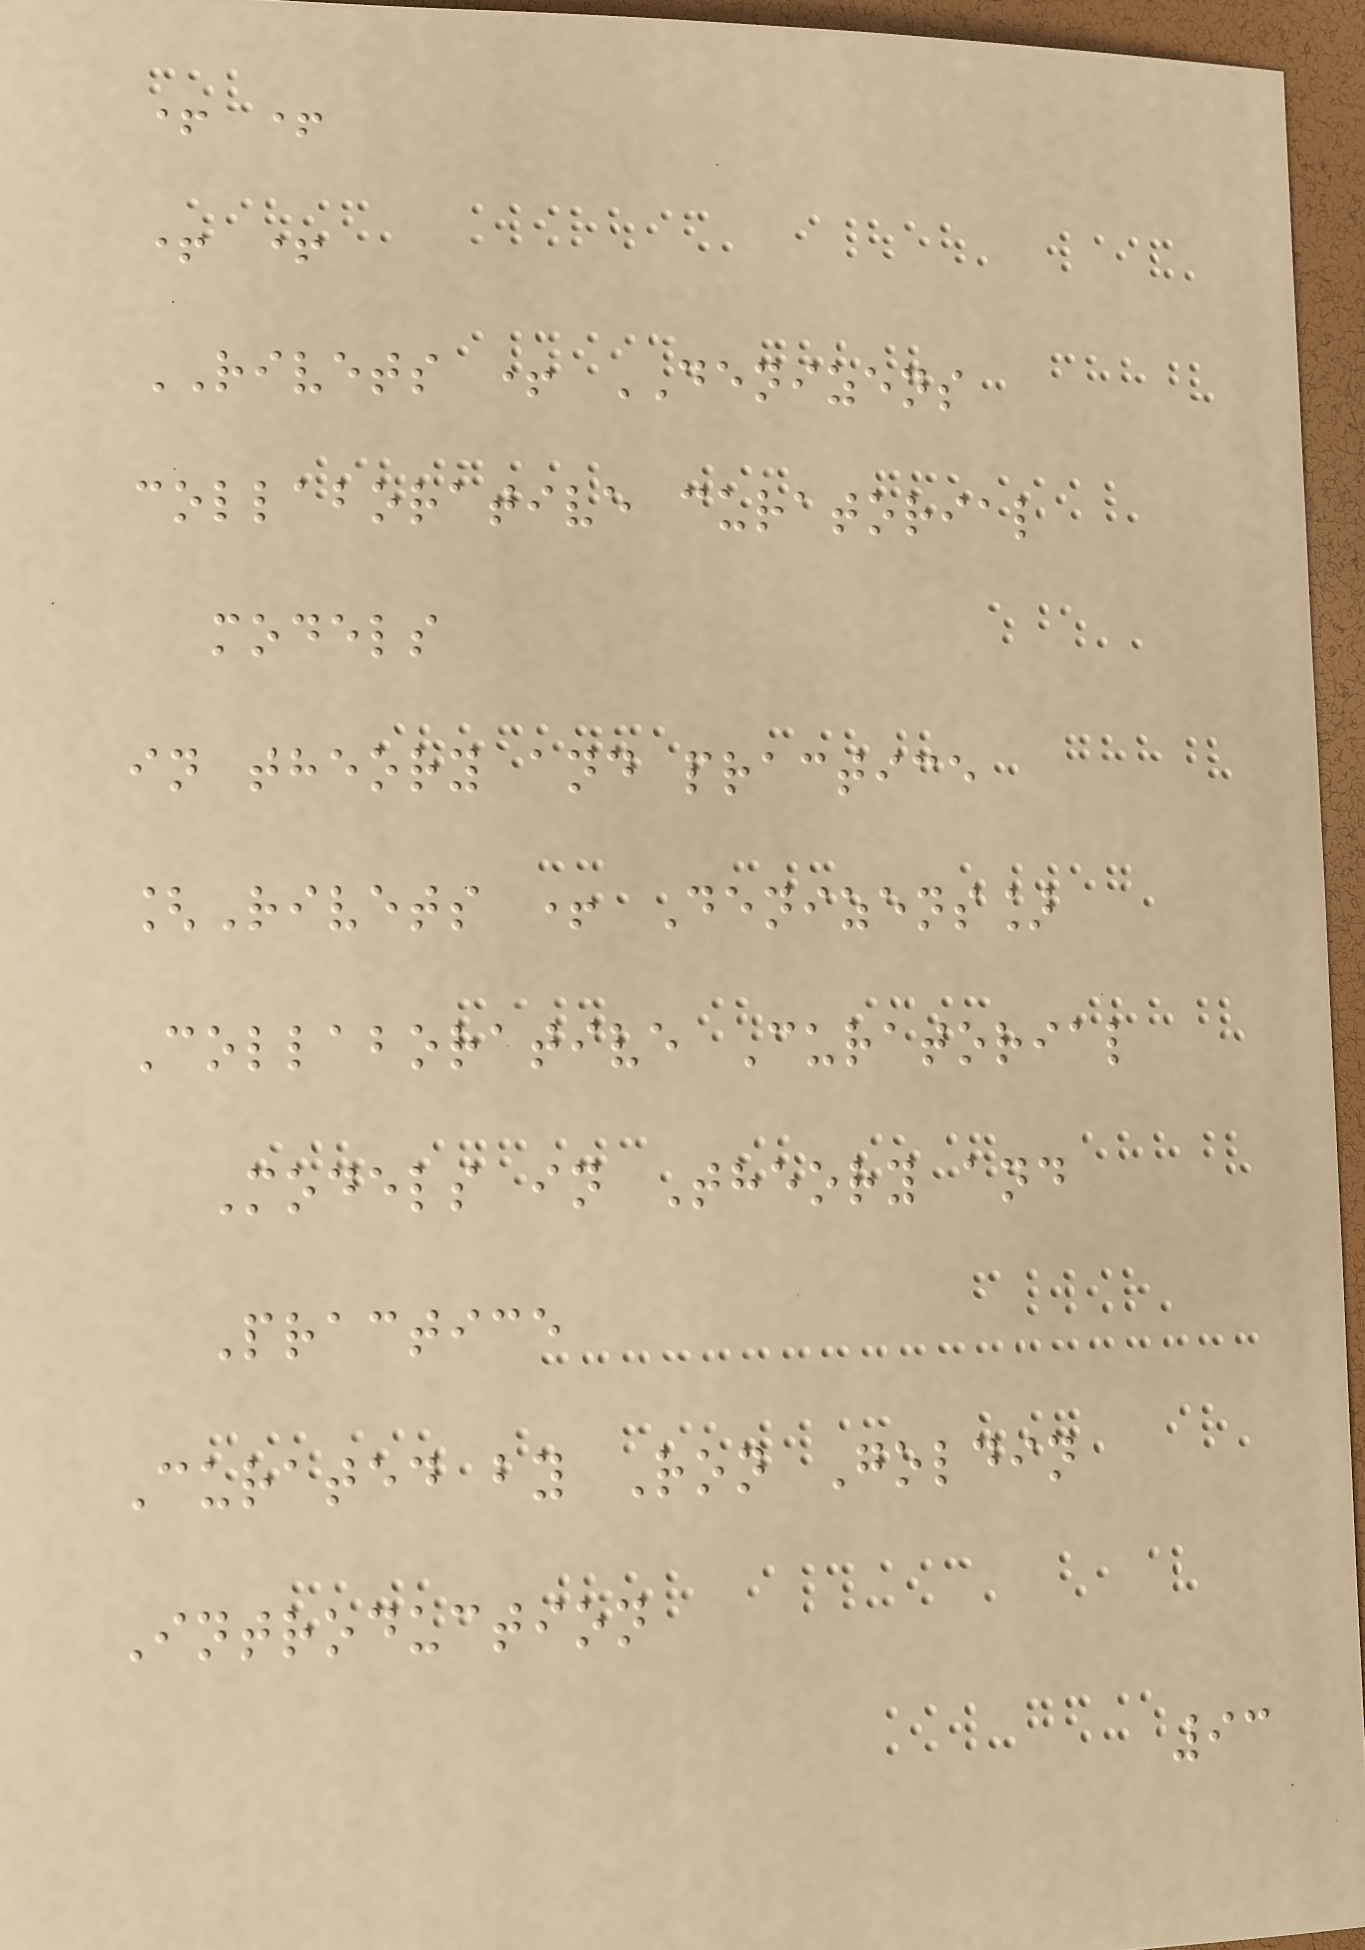+ +
+ +
RIVETS + DENIZENS
collaborative curatorial
models
in theory and practice
[Rivets + Denizens]
Collaborative Curatorial
Models in Theory and
Practice
Curated by Ron Goldin
Introduction
93
